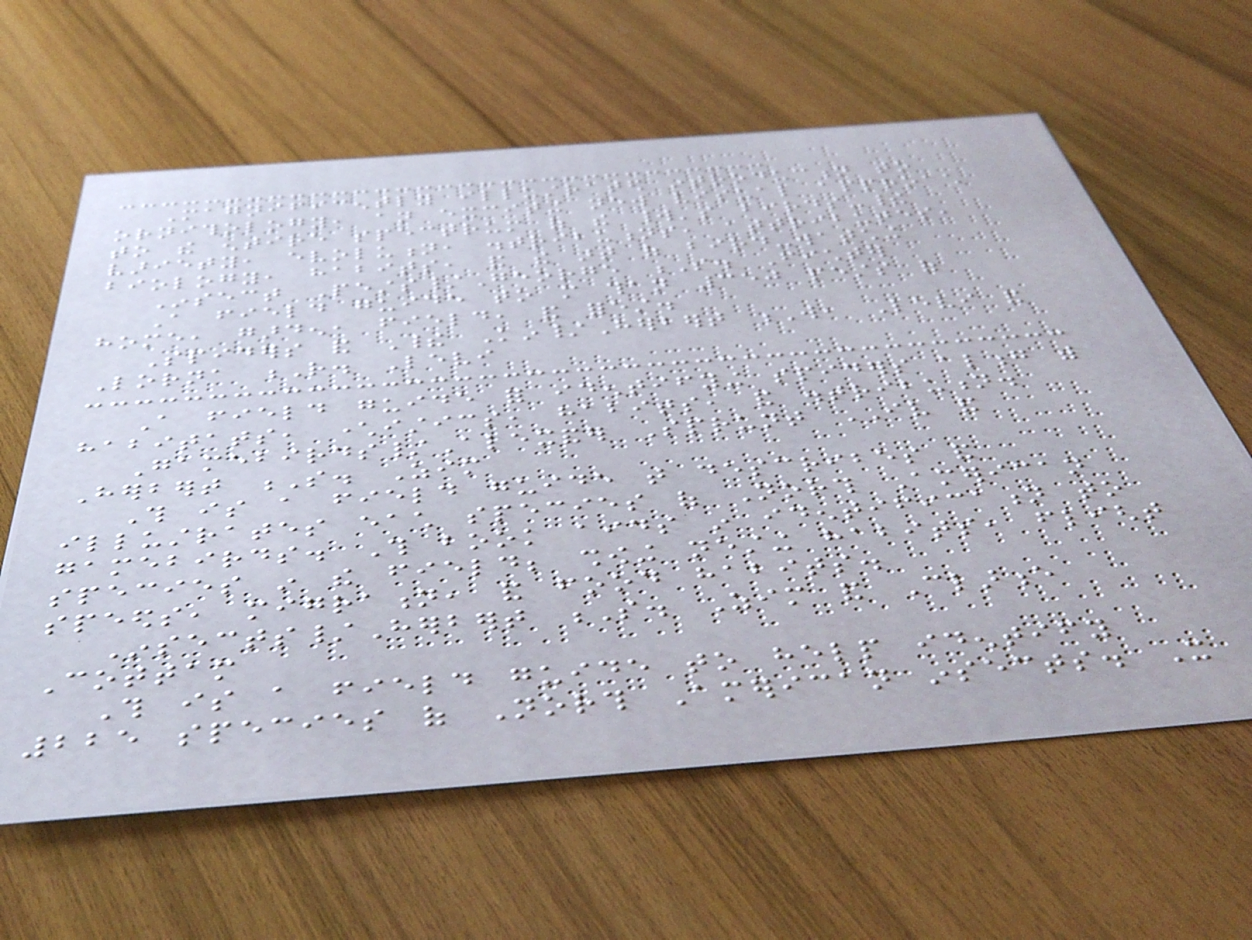Magnificently illustrated introduction to
ornithology, an exciting new visual approach
to the entire spectrum of the world's birds-their
variety, evolution, distributions, attributes,
biology, habits, and the art of bird-watching
Insect Pests/George S. Fichter
A field guide to more than 350 pests of
home, garden, field, and forest.
Spiders and Their Kin/Herbert W, Levi and
Lorna R. Levi
A field guide for identifying spiders along with
habitats, characteristics, habits, and distribution.
Gamebirds/Alexander Sprunt IV and
Herbert S. Zim
This is a field guide that describes and
illustrates each species of North American
gamebirds. This book aids in identification to
species in the field; showing nesting habits, flight
speeds, migration, and food habits.
Insects/Herbert S. Zim and Clarence
Cottam
This is a field guide to help identify
225 species of North American insects. It
